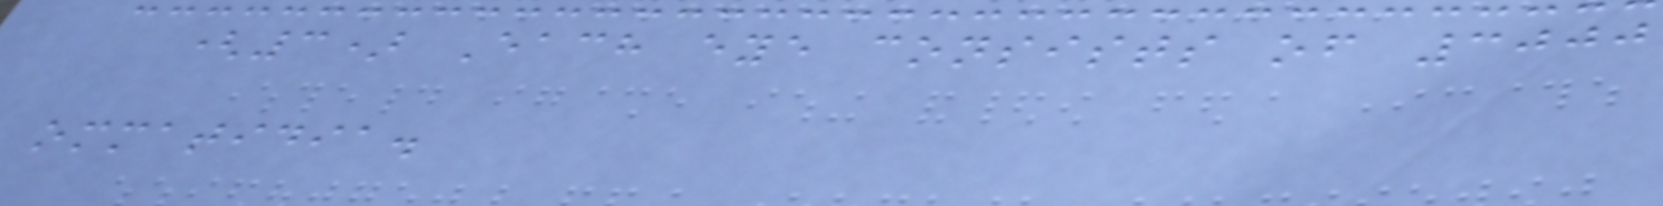(3) Each eye consists of 3000
ommatidia.
